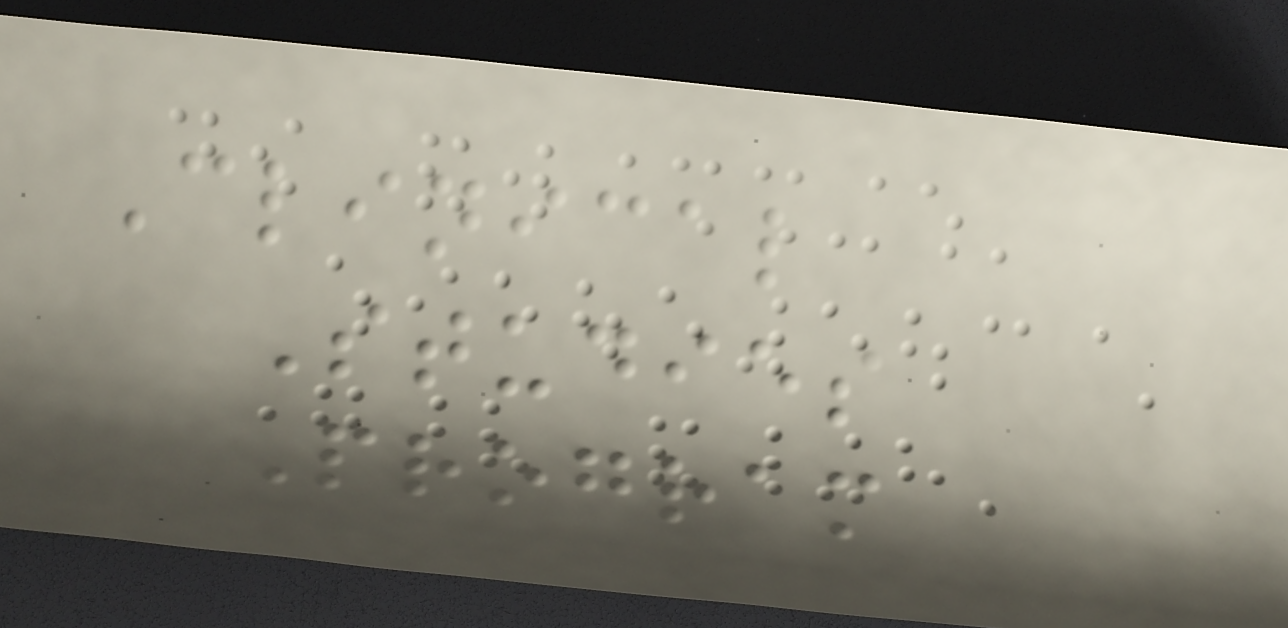Clinical
Studies
Program
